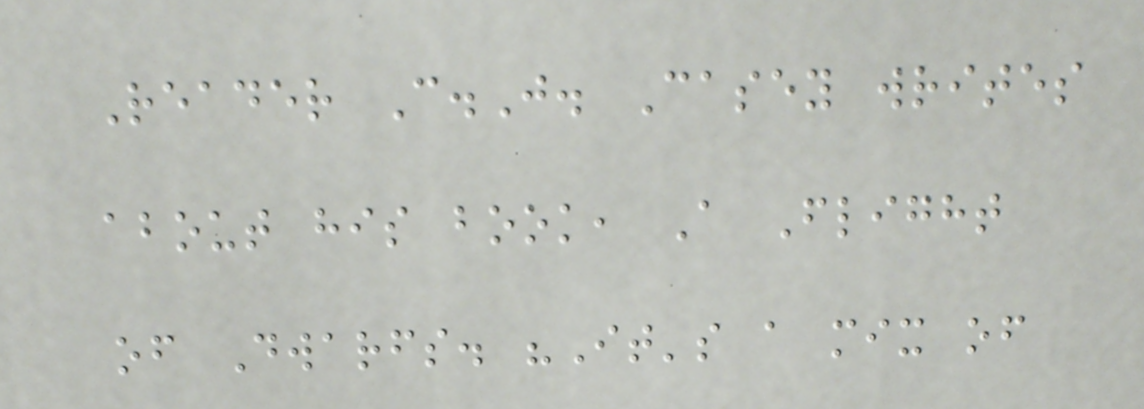Reader C.J. Casey writes
about his book, A Flight
of Dwarfs. "It's a mix of
